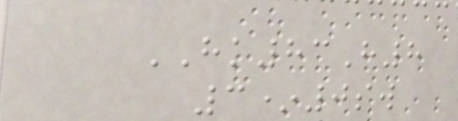HK83H8
3*0sw
